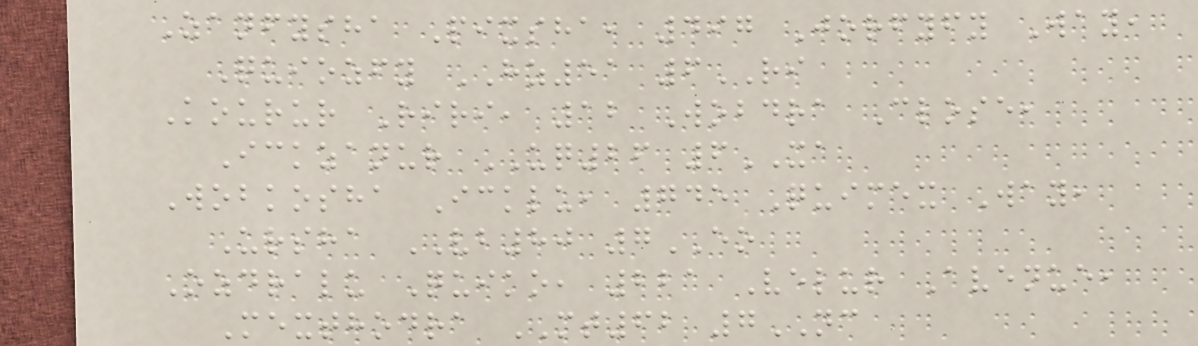Zanfysha Pixsha, 497 Jorfyfy Way,
Quiozfy HZ51 6RI
Kourur Riri, 12 Wobdra Close,
Ickzanur UQ26 6XA
Wobkosha Icklu, 745 Quimex Way,
Ursha VB80 7EO
Ozdralu Quiko, 221 Velur Avenue,
Mexthodra MT62 7NC
